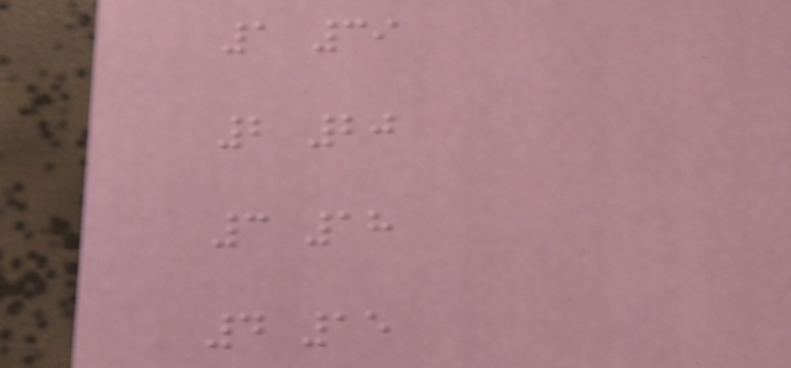1 39
2 20
3 18
4 15
